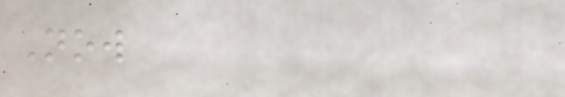Now
